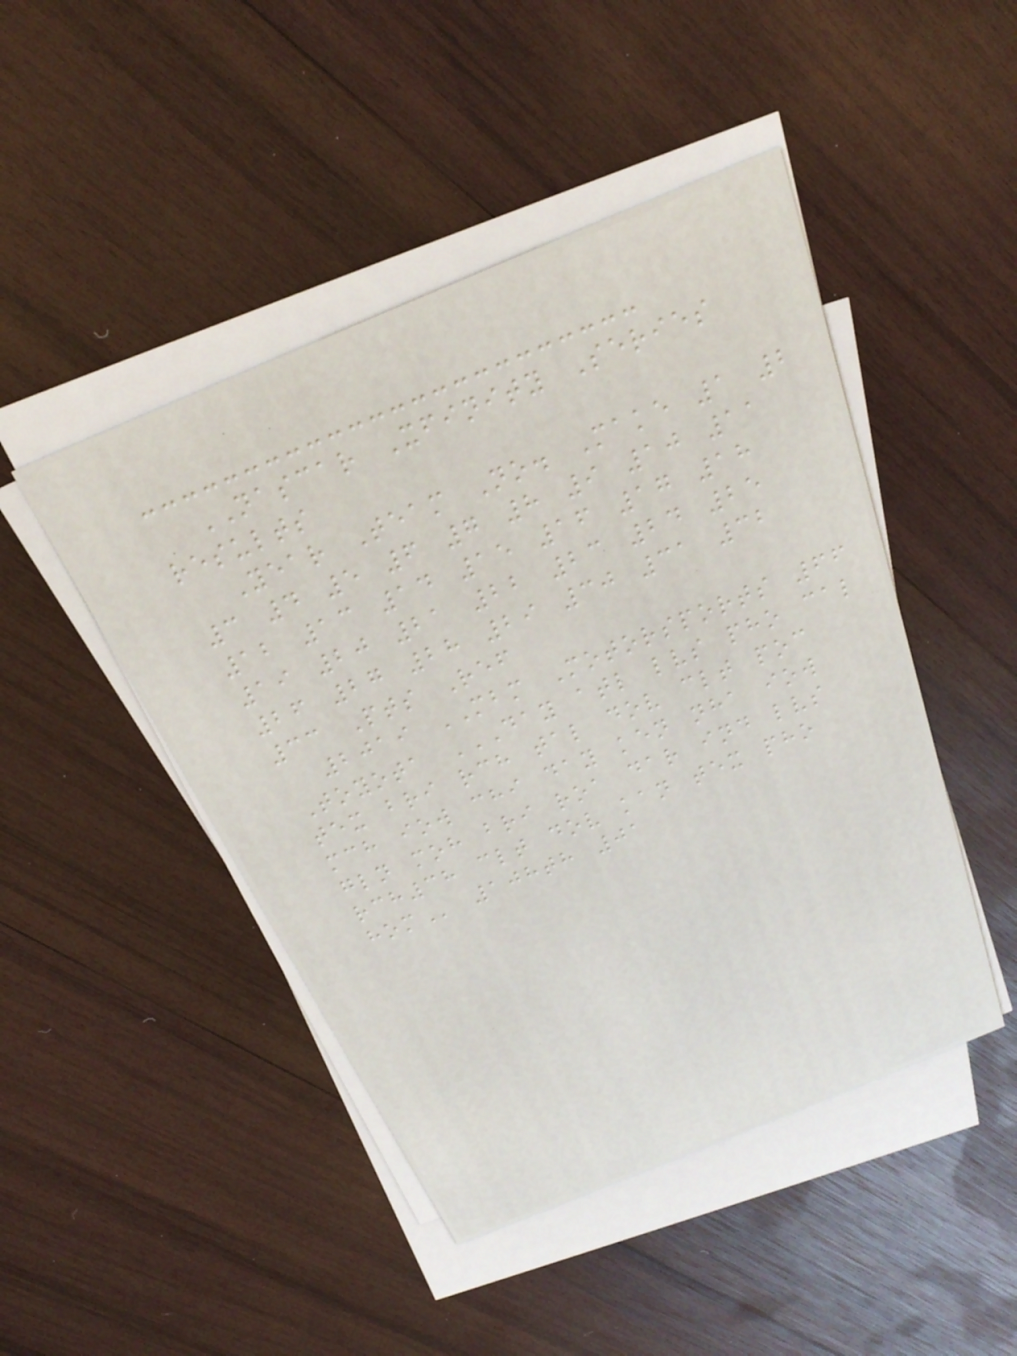NASCAR Xfinity Series
results
Year Team No. Make 1 2
3 4 5 6 7 8 9 10 11
12 13 14 15 16 17 18
19 20 21 22 23 24 25
26 27 28 29 30 31 32
33 Pts Ref
2019 MBM Motorsports 66
Toyota DAY ATL LVS PHO CAL
TEX BRI RCH TAL DOV CLT POC
MCH IOW CHI DAY KEN NHA IOW
GLN MOH BRI ROA DAR IND LVS
RCH38 CLT DOV KAN TEX PHO
HOM 108th 01
